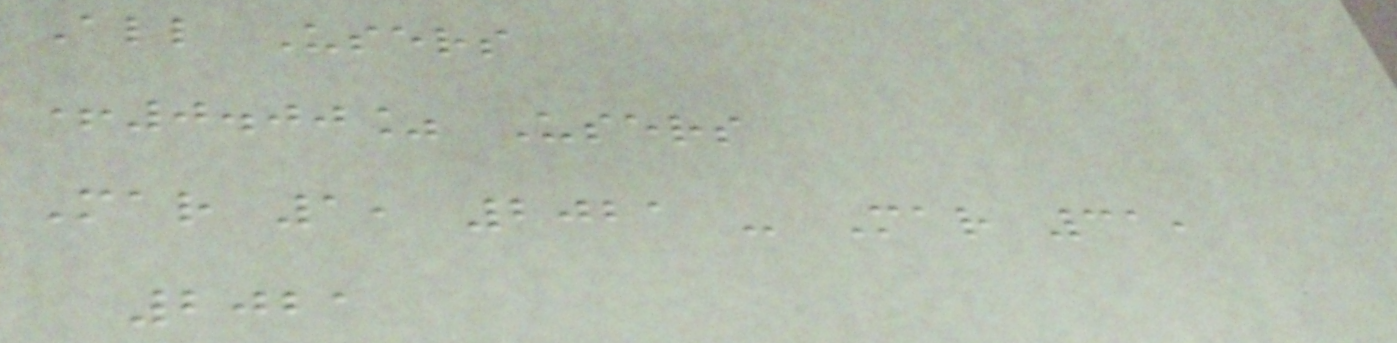All Users
+0.00% Users
Mar 1, 2021 - Mar 31,
2021
